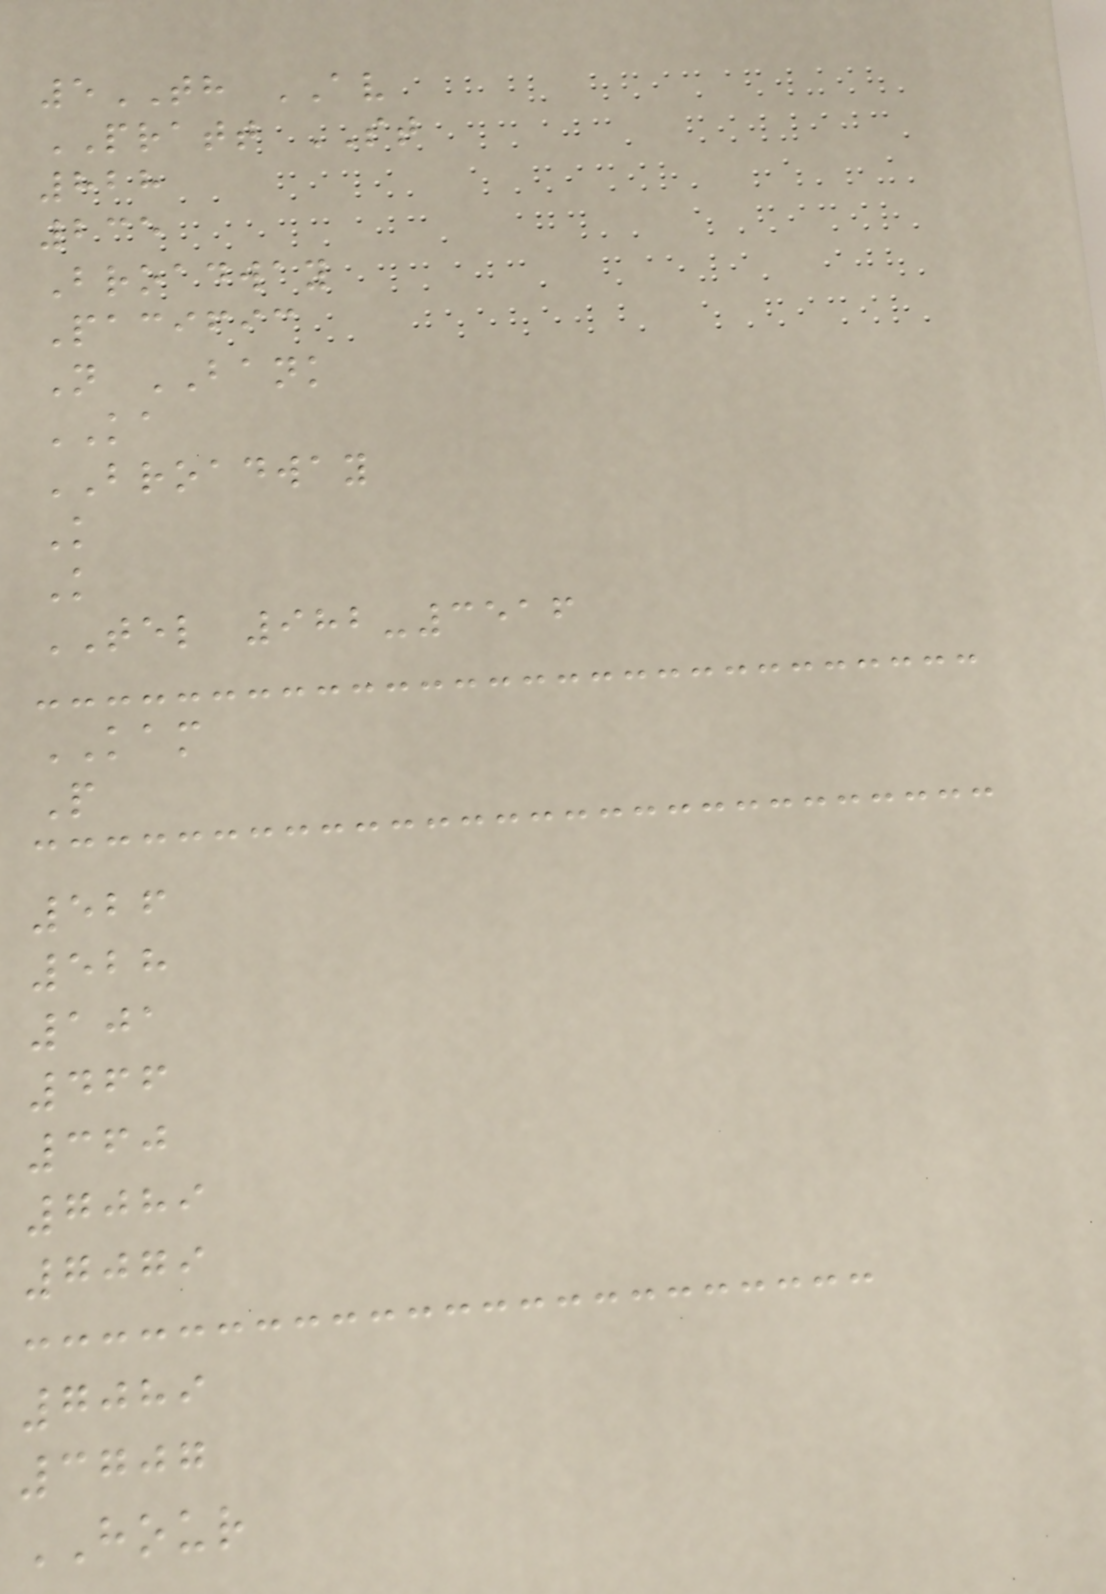5TH AV
PRATT ST
828
235
Broadway
Pacific
N BANK
KA
BROADWAY
K
K
TEL 982-3516
KAM
P
526
528
101
466
360
7089
7079
7089
3707
HOUR
